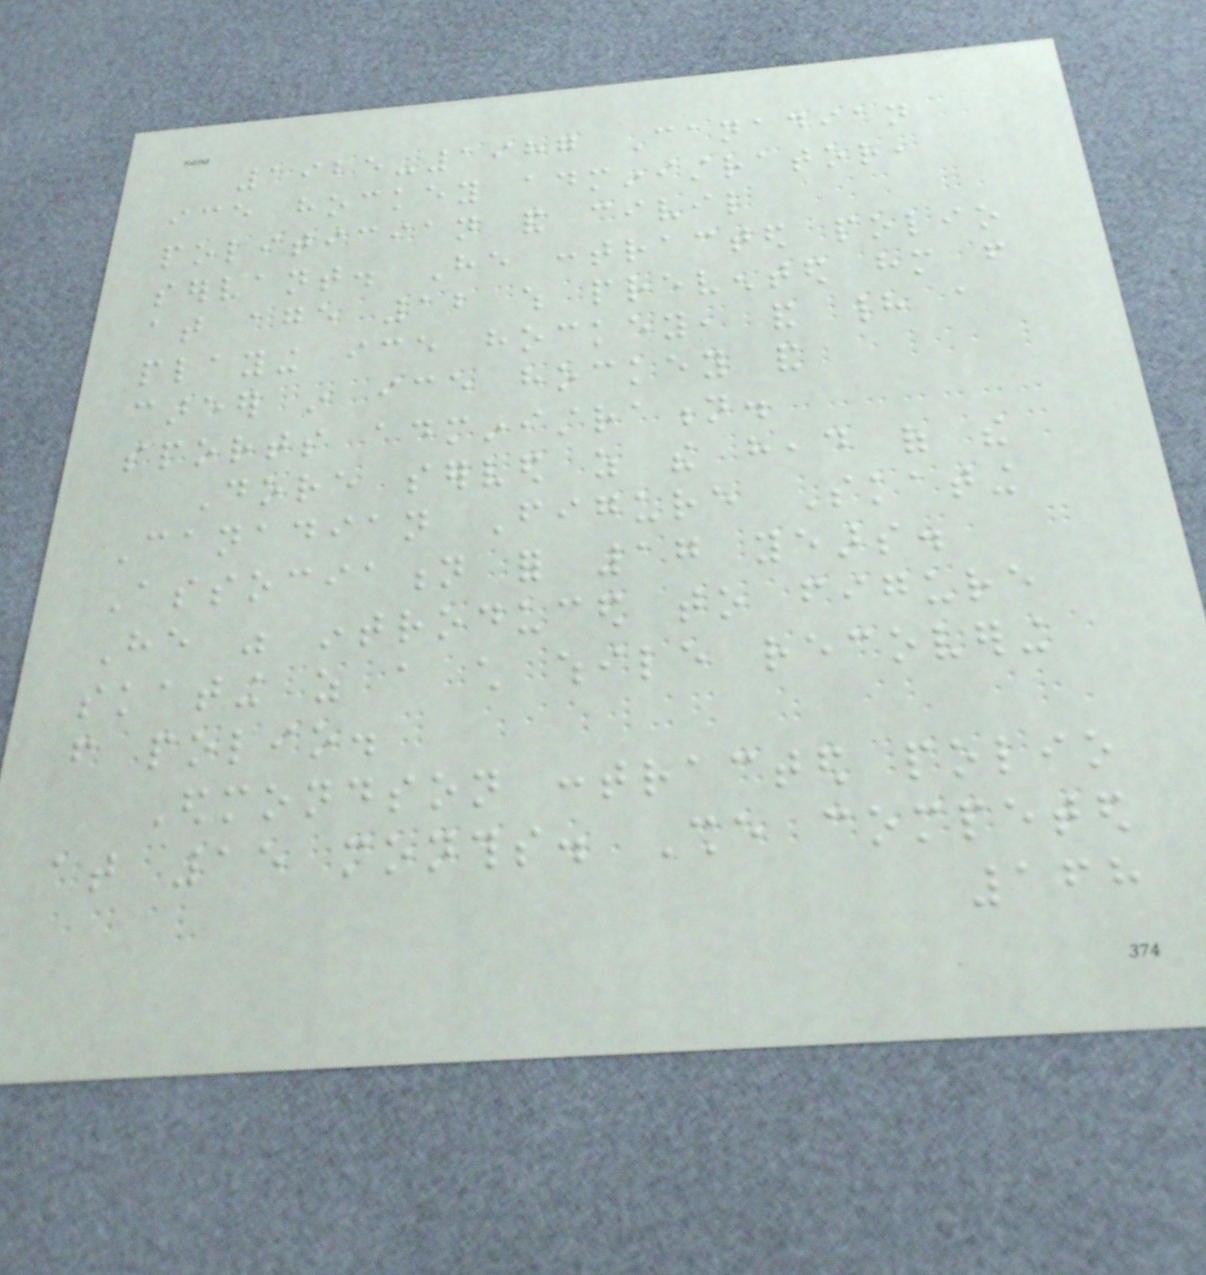1925-1987 Canadian
ice hockey administrator,
politician and civil
servant. He contracted polio
at age 12 which prevented him from
playing ice hockey, and had a
career in ice hockey and
sports administration.
Dore served as the head of the
Canadian Figure Skating
Association for 17 years.
He was introduced to figure
skating as a child while recovering
from polio.
Edmondson contracted polio
at 15 months. She competed
168
